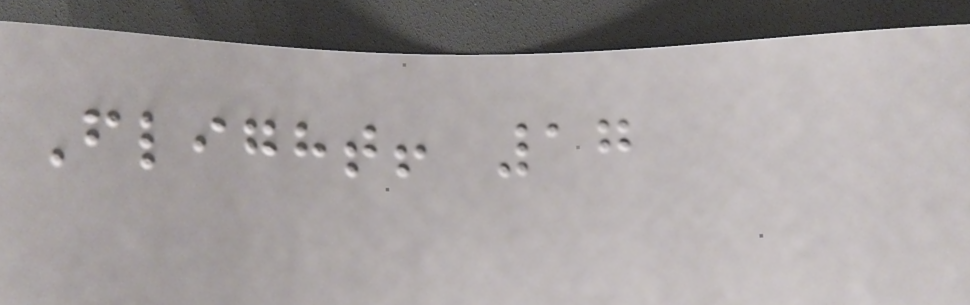Flight! 17
